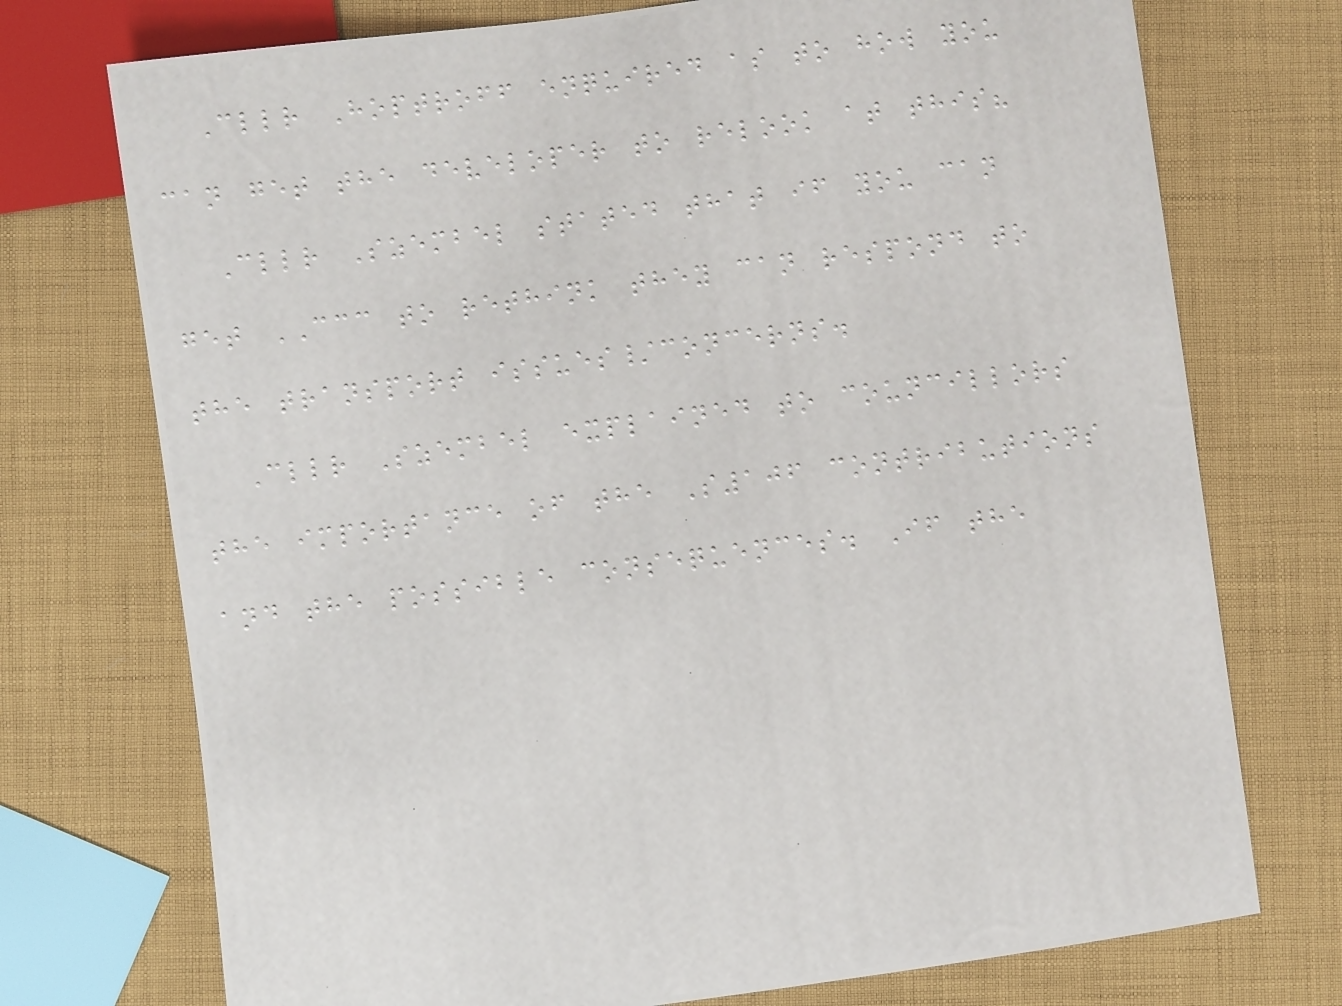Cllr Hoptroff enquired as to how you
can get the developer to relook at this?
Cllr Szembel stated that if you can
get CCC to rethink they can respond to
the transport issues/concerns.
Cllr Szembel explained to councillors
the importance of the S106 contributions
and the possible consequences. If the
